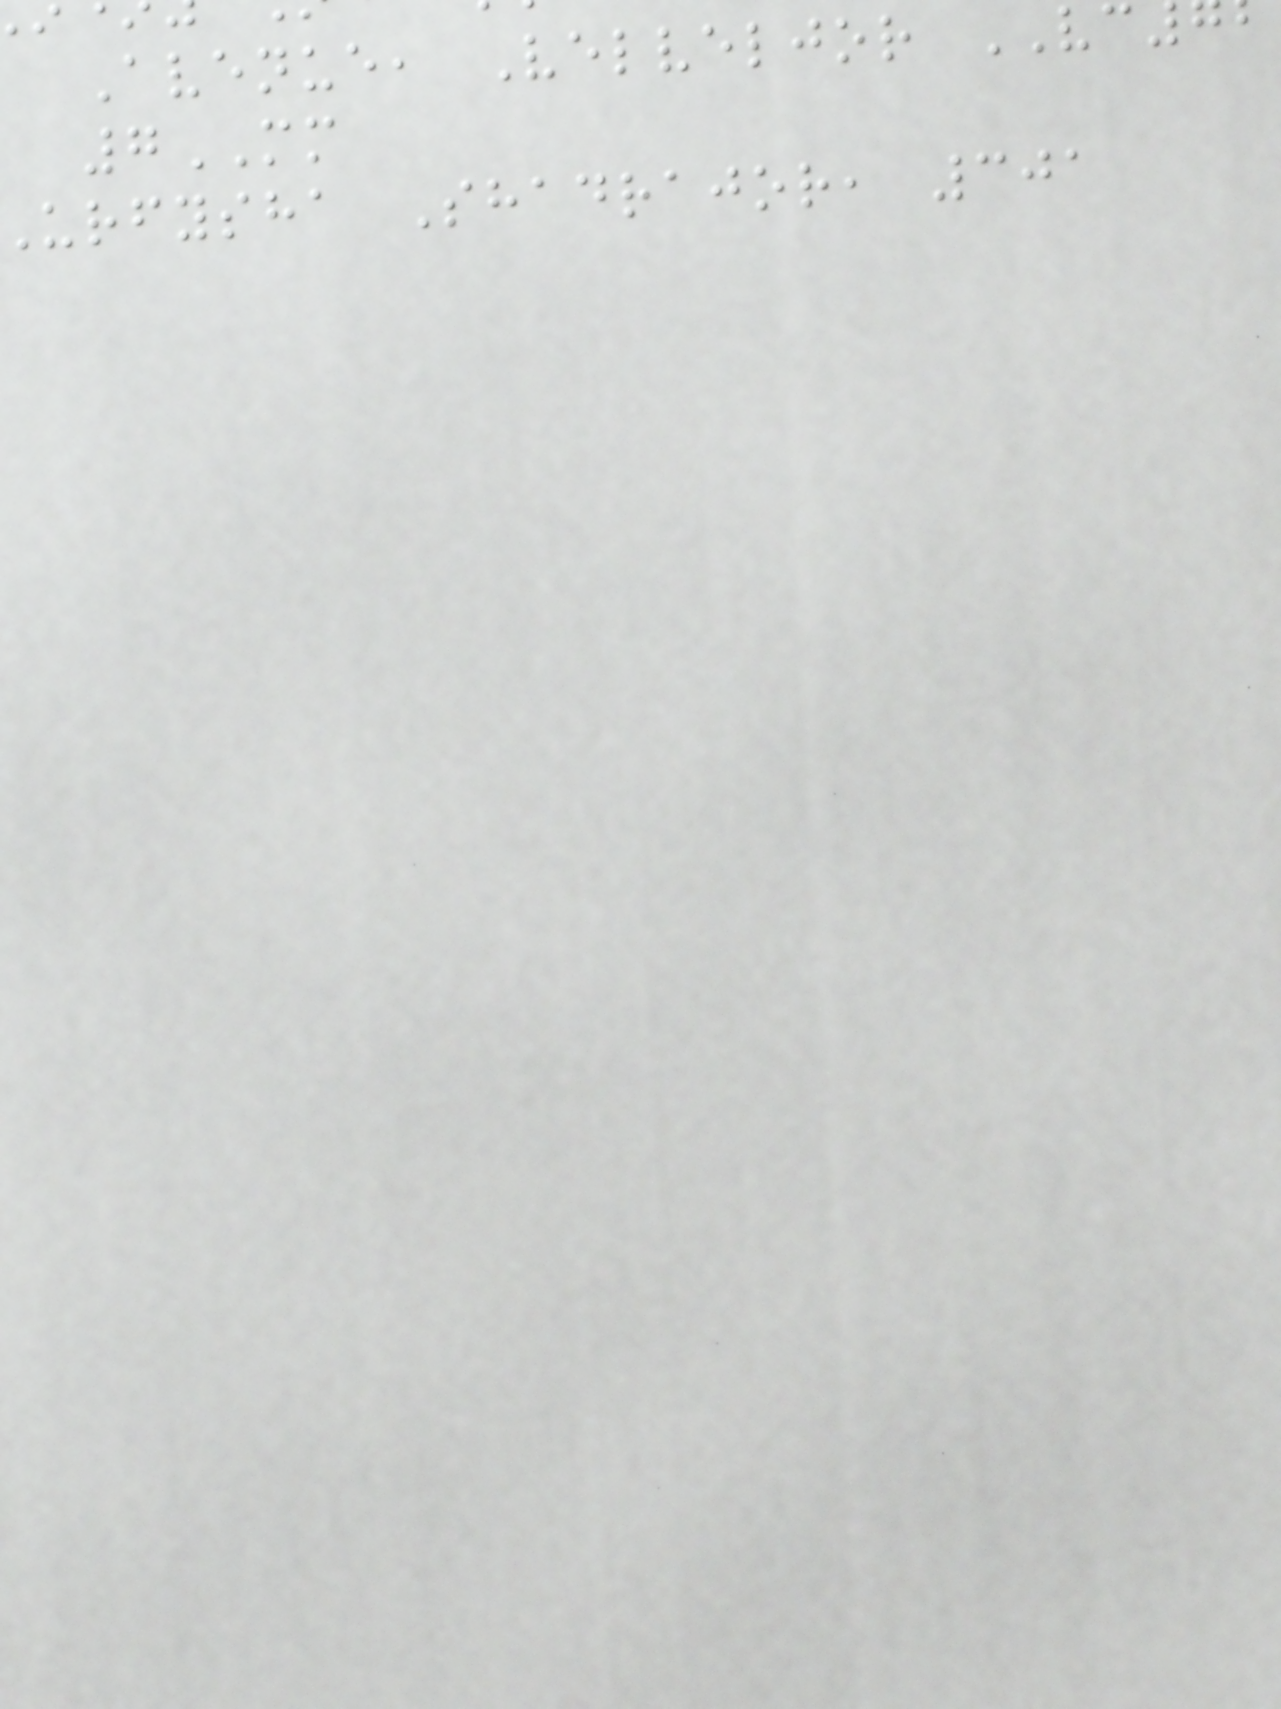Avenue, Velveljor VC
7MM
urfysha Shadrajor, 301
